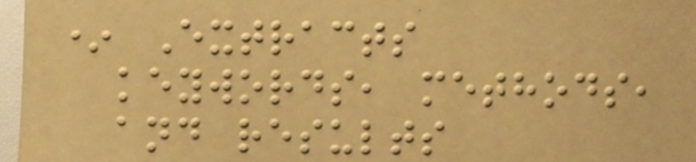* Extracts
keywords, methods,
and results
